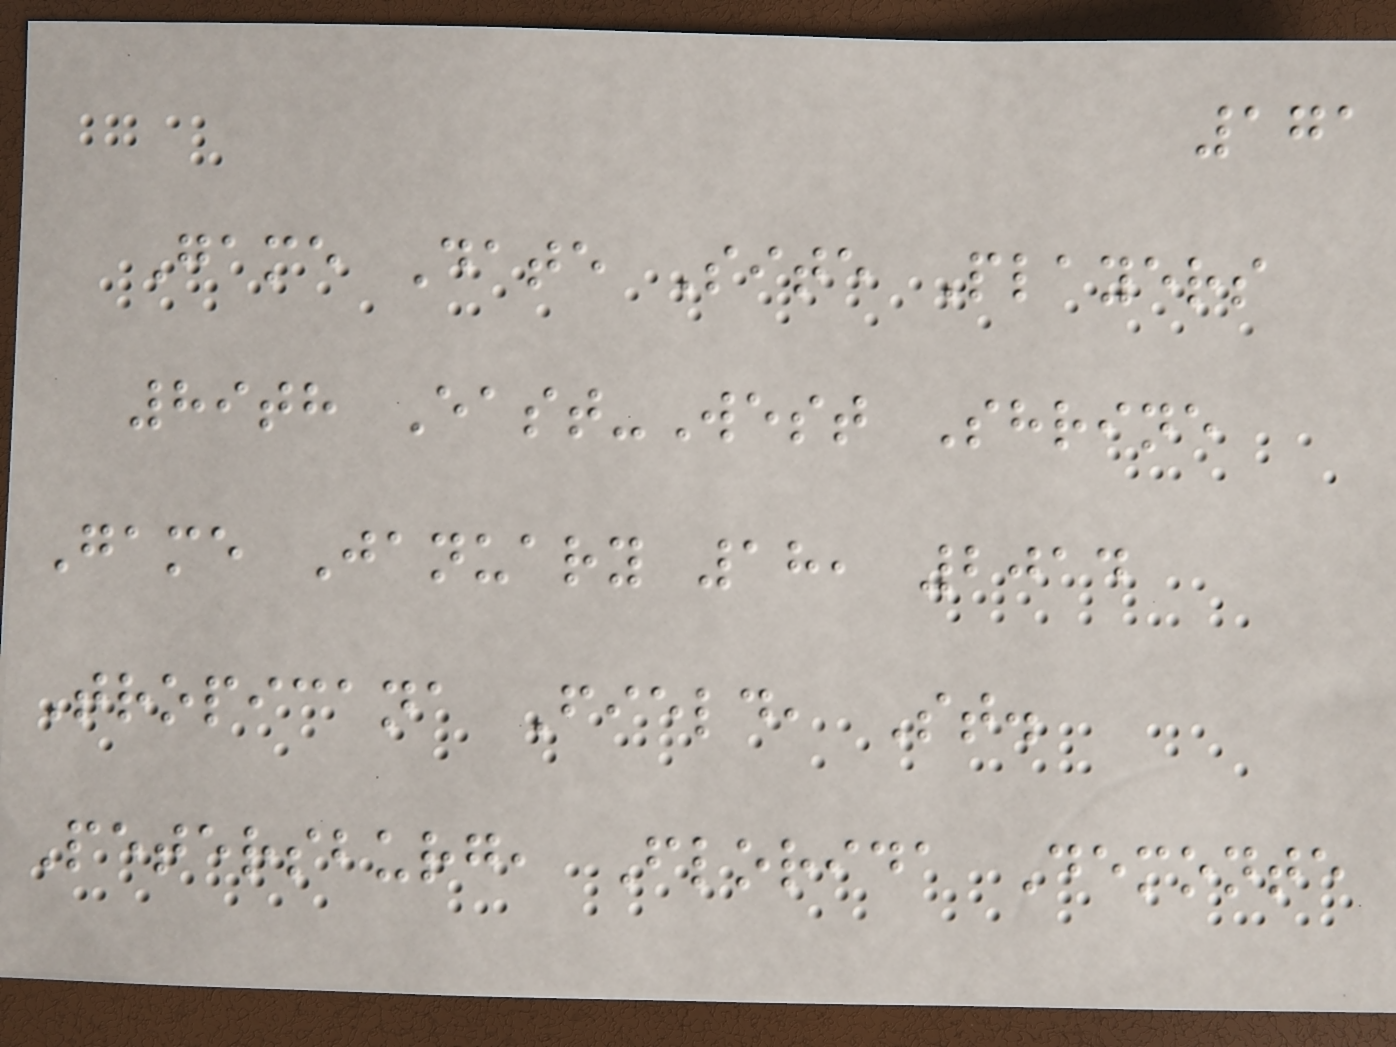171
Game Date Site Players
89th East-West Shrine
Game January 18, 2014
Tropicana Field, St.
Petersburg, Florida Demonte
